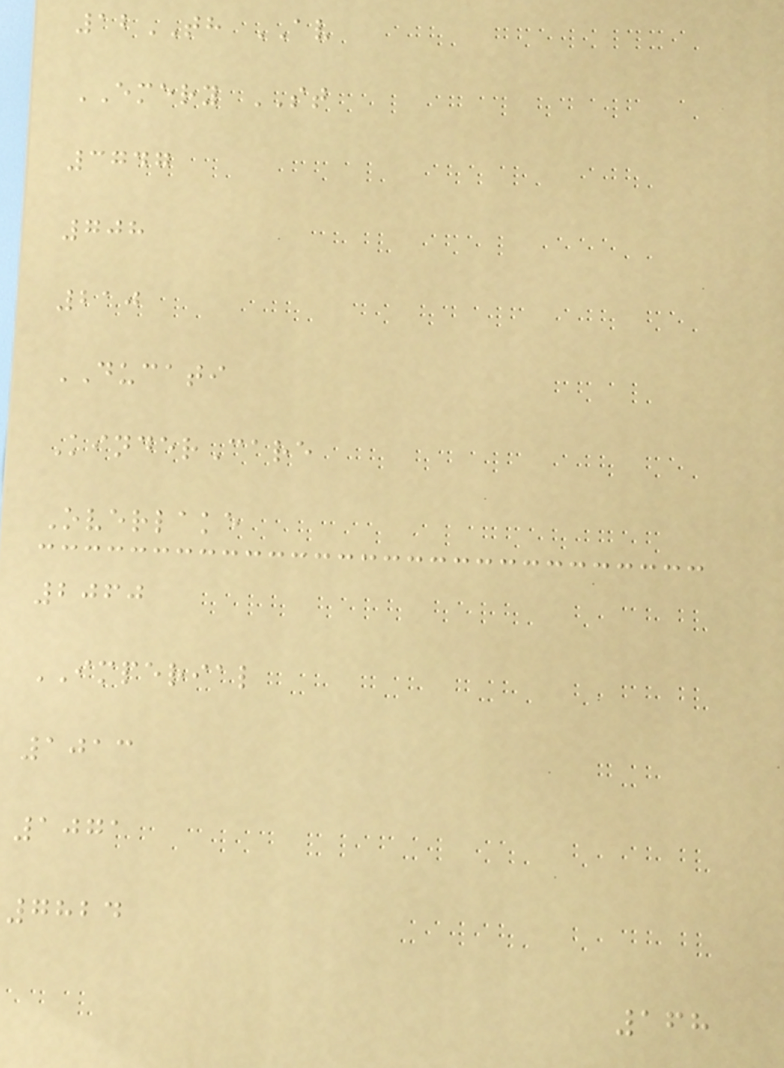12TH AV
EMERY ST
3747
708
210
DUCATI
KinderCare
Overlake
2060
IMPERIAL
1013
1071
7824
168
